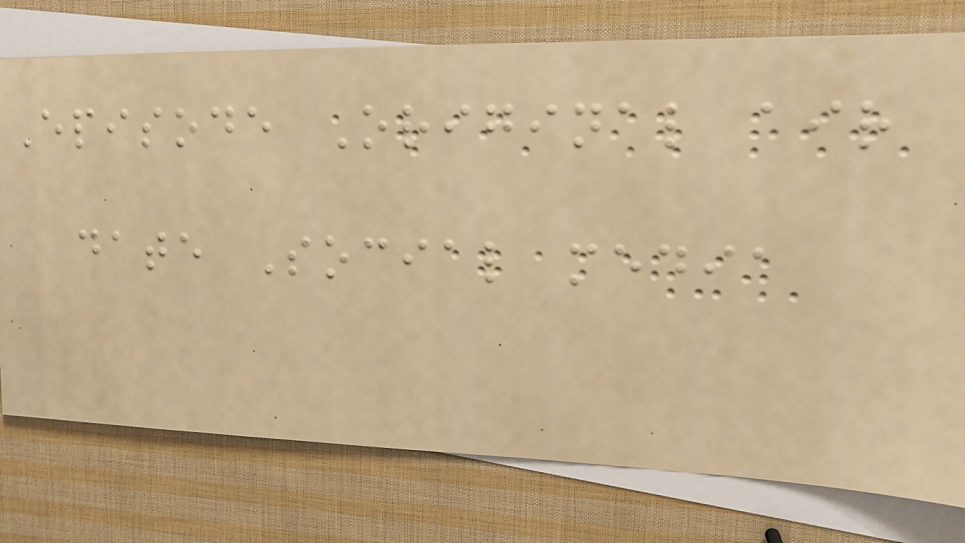Episode Original air
date Social media
